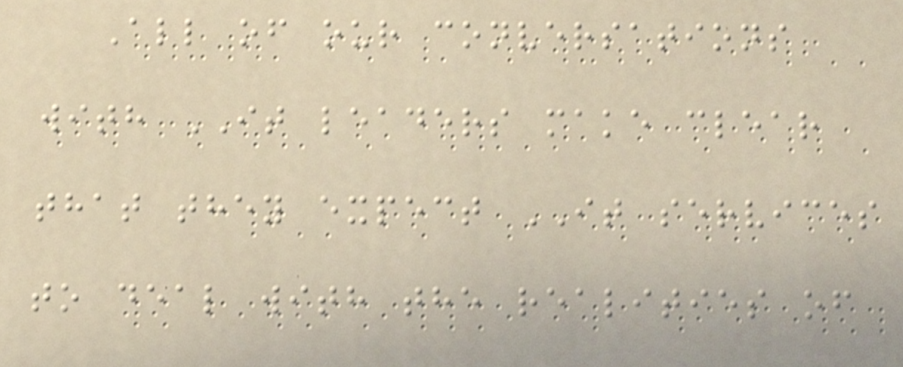All of our conversations
with IT leaders make clear
that they expect IT services
to deal with the realities of
